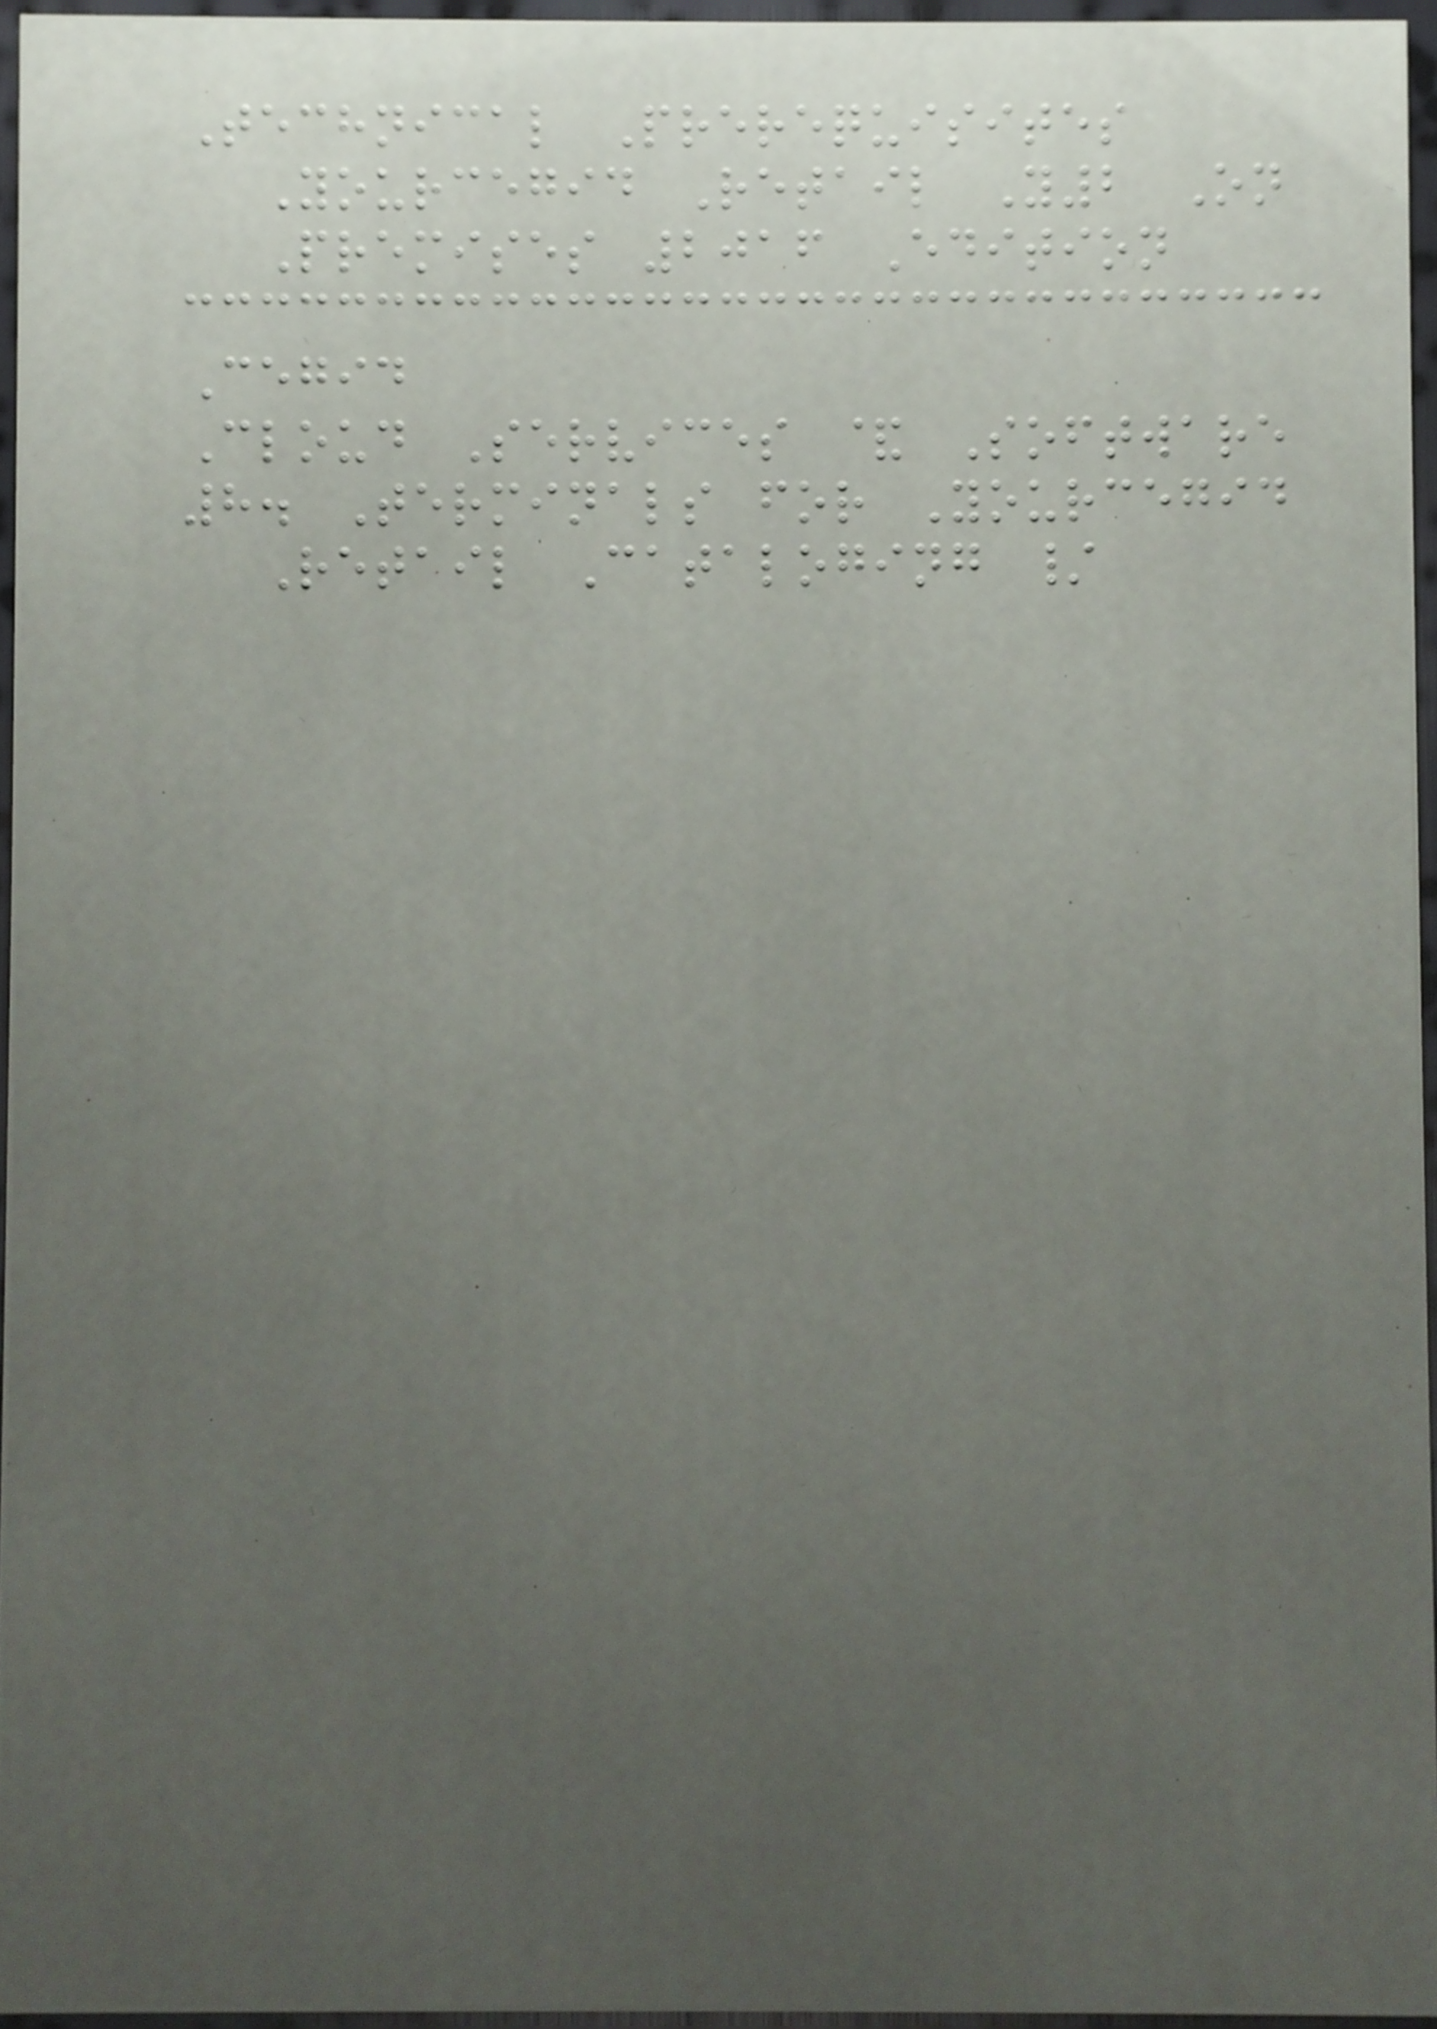Technical Prerequisites
Yourcegid Retail Y2 On
Premises 2016 Edition
Cegid
Cloud Services & Software
8. Terminals for Yourcegid
Retail Cataloging /
